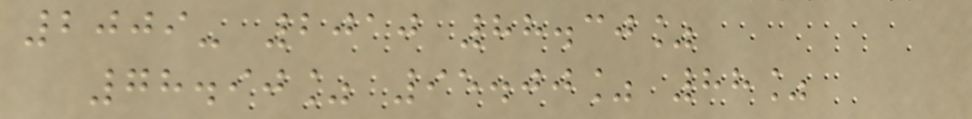2009- 2010 88.30%
78.90% 95.00% 88%
